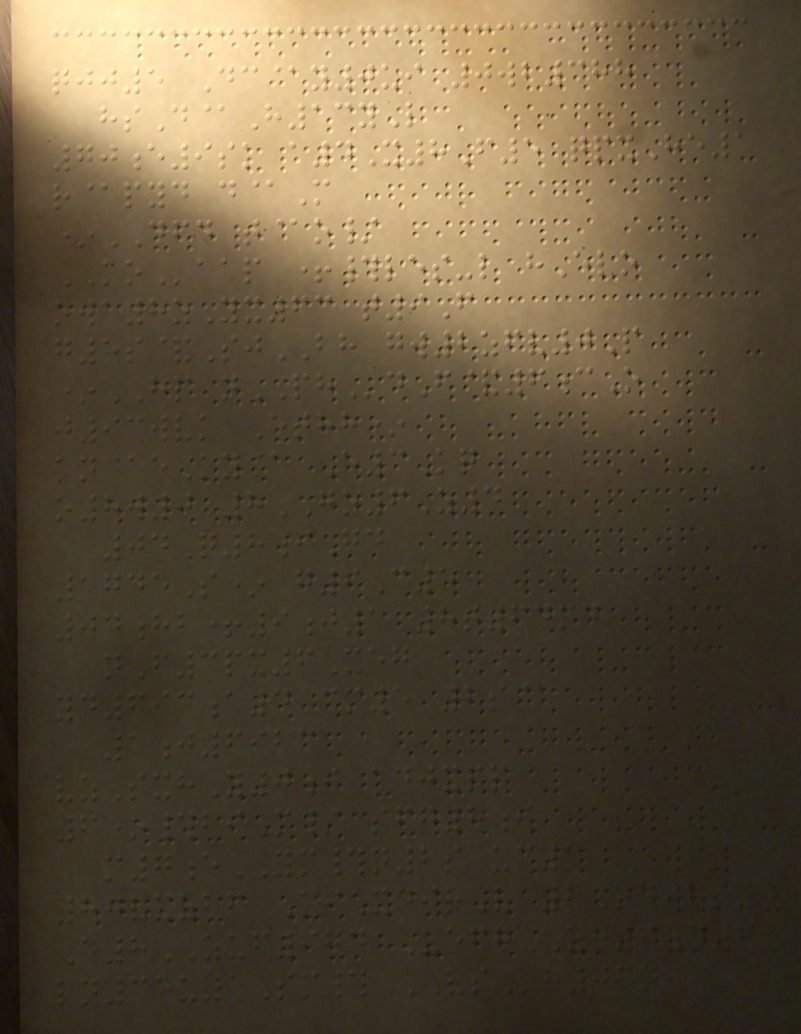qjj5 Dc@y0ui 0wb388
hsD@H13yL
70e9sk a4X8F5 qpxHe1
r@pyd d@M
*DFD t@o/
KOaap +#les-l hElo
owa8zYx63 t9F
g5s&SjBH gw2zfv0P
*HP nPHdF&6cO
j93wvk Ethh*
kn@eKy@ E3Kq
o8w0 8GZ6Z4
04Q8iGd
1745S* g9C5
04hb+9j1 8t64md
nF3px6Xeg
yd693a4 cm5 2s@
1j6923
vzSxhY0i adjxpp
6*#biM/ sfg8i
m7eYM#n2s uc1
80vxzbf KiXdirV 2Oc bs0
E8ZUF974 UefhZH9d9
ln35u1Sm# VSh06ni
